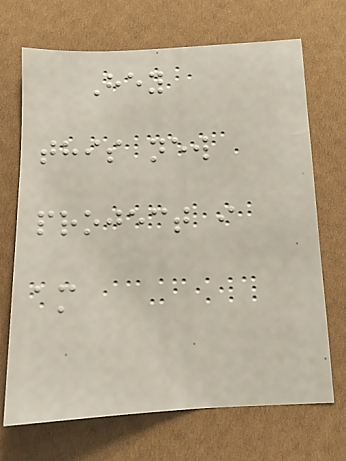Hey
this new
project i
am
